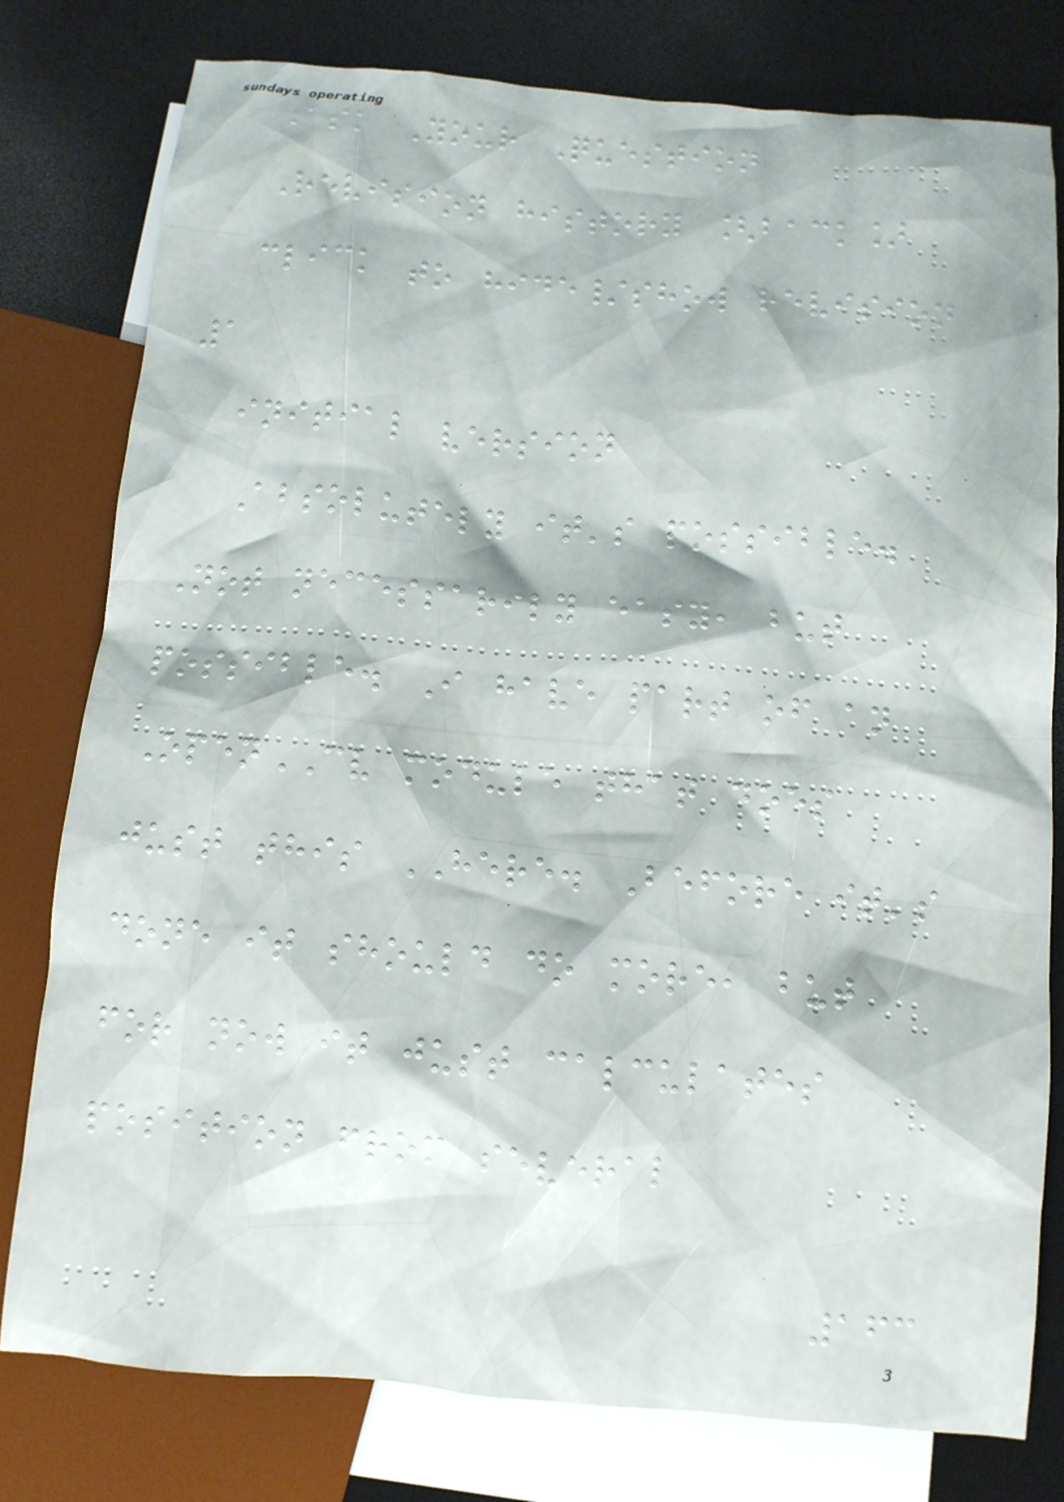Ask Your Question
Revision history [back]
click to hide/show revision
1
initial version
Absolutely it's possible.
Not necessarily easy, but
possible. I have part of an
OpenCV module that does
just this HERE. Before it's
done it should do more, but
for now it just calculates
position from several
163
